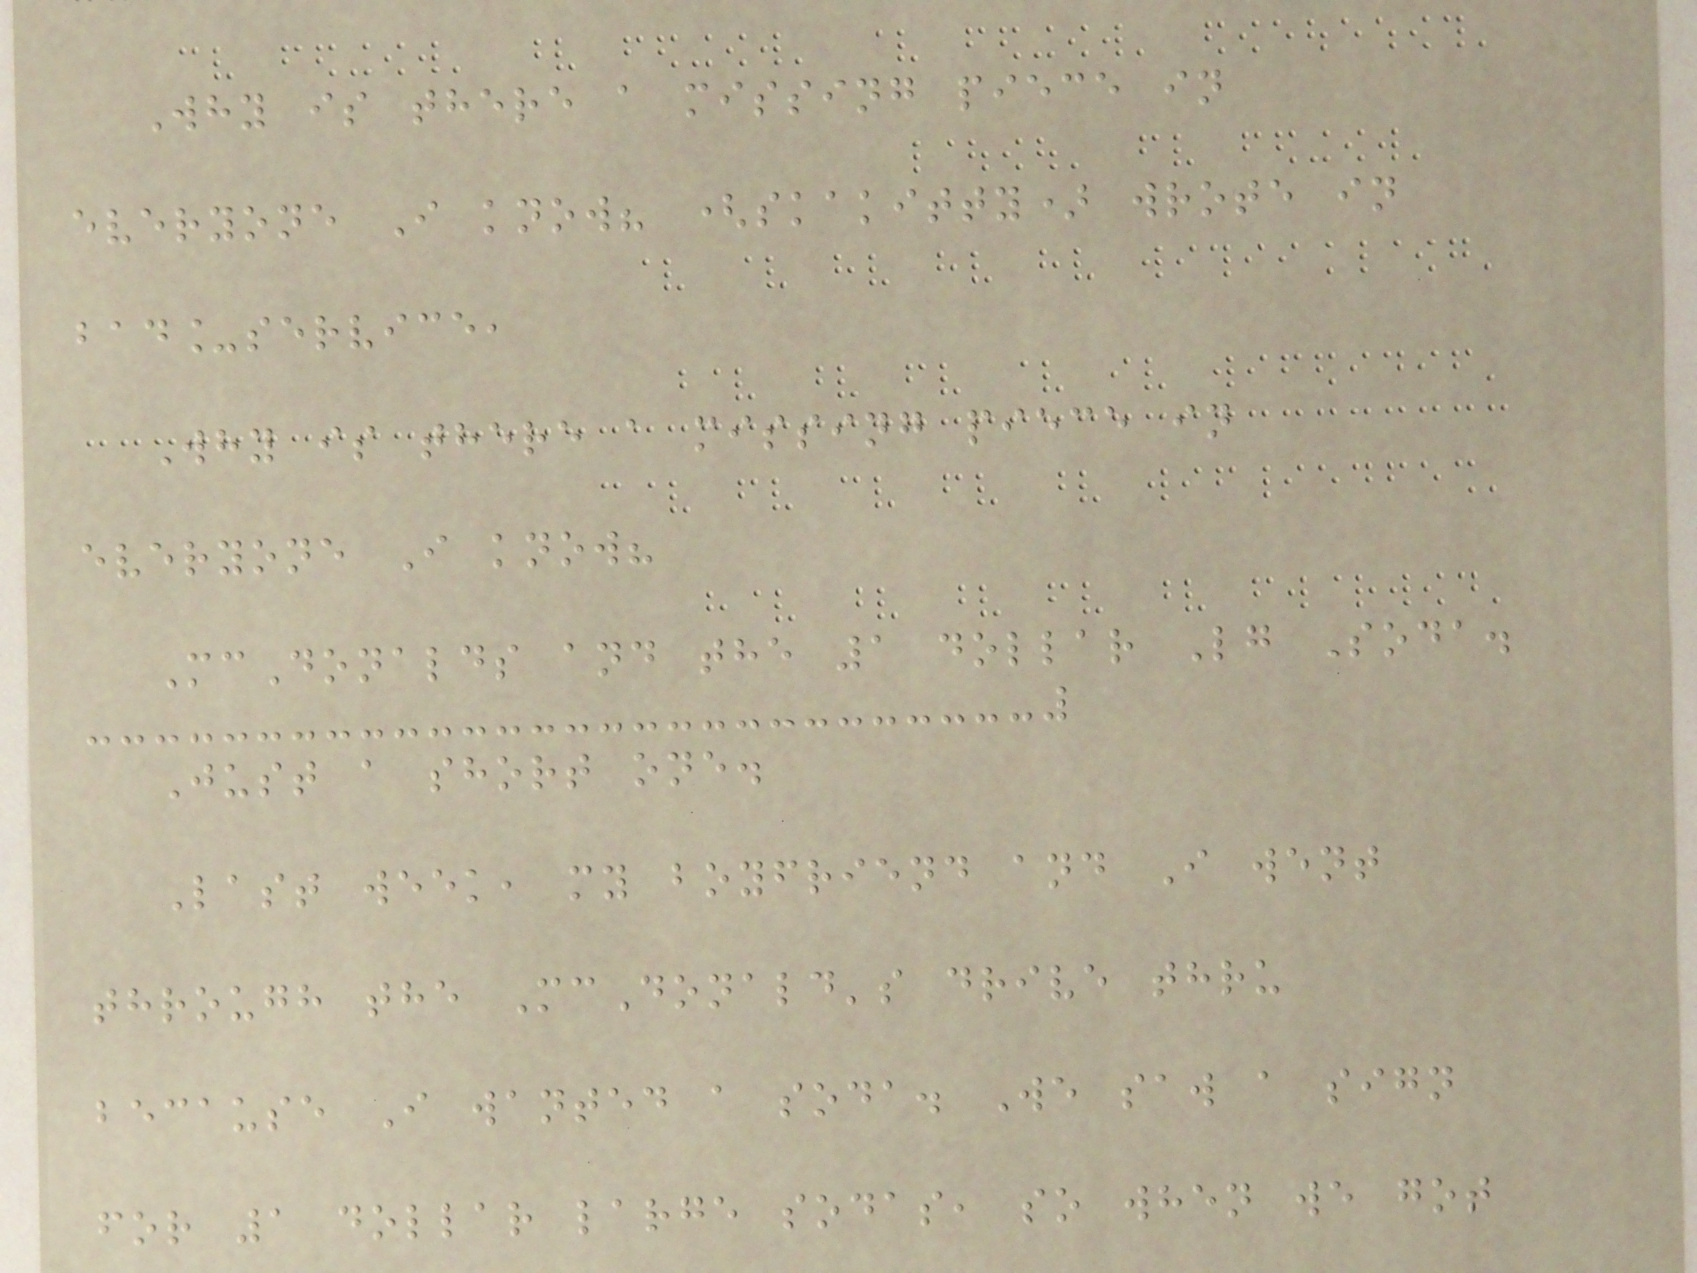Why is there a missing piece in
everyone I know? (skakitty) wrote in
bad_service,
Why is there a missing piece in
everyone I know?
McDonalds and the 1 dollar Lg Soda.
Just a short one.
Last week, my boyfriend and I went
through the McDonald's drive thru
because I wanted a soda. We saw a sign
for 1 dollar large sodas, so when we got
